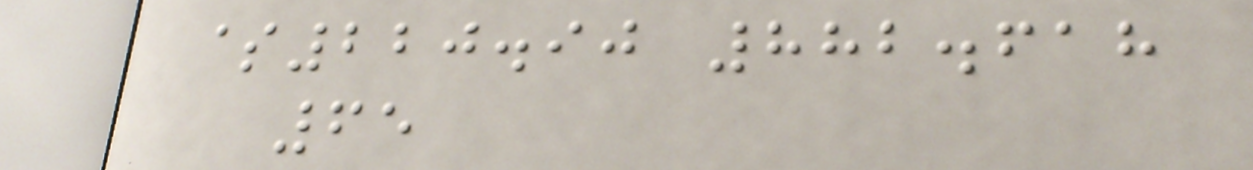$220.90 882.618
65
